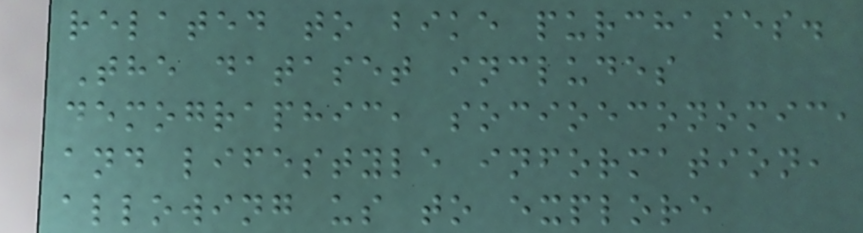related to bike purchases.
The dataset includes
demographic, socioeconomic,
and lifestyle information,
allowing us to explore
